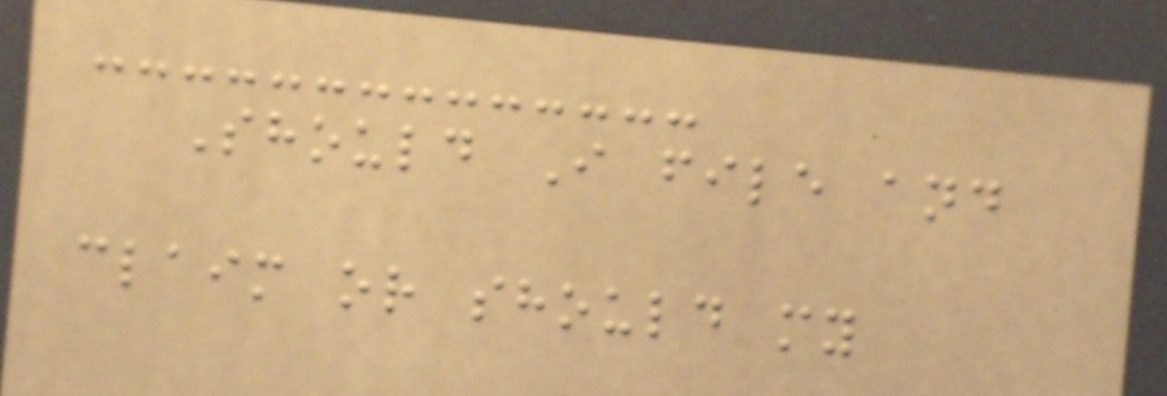Should I file and
claim or should my
